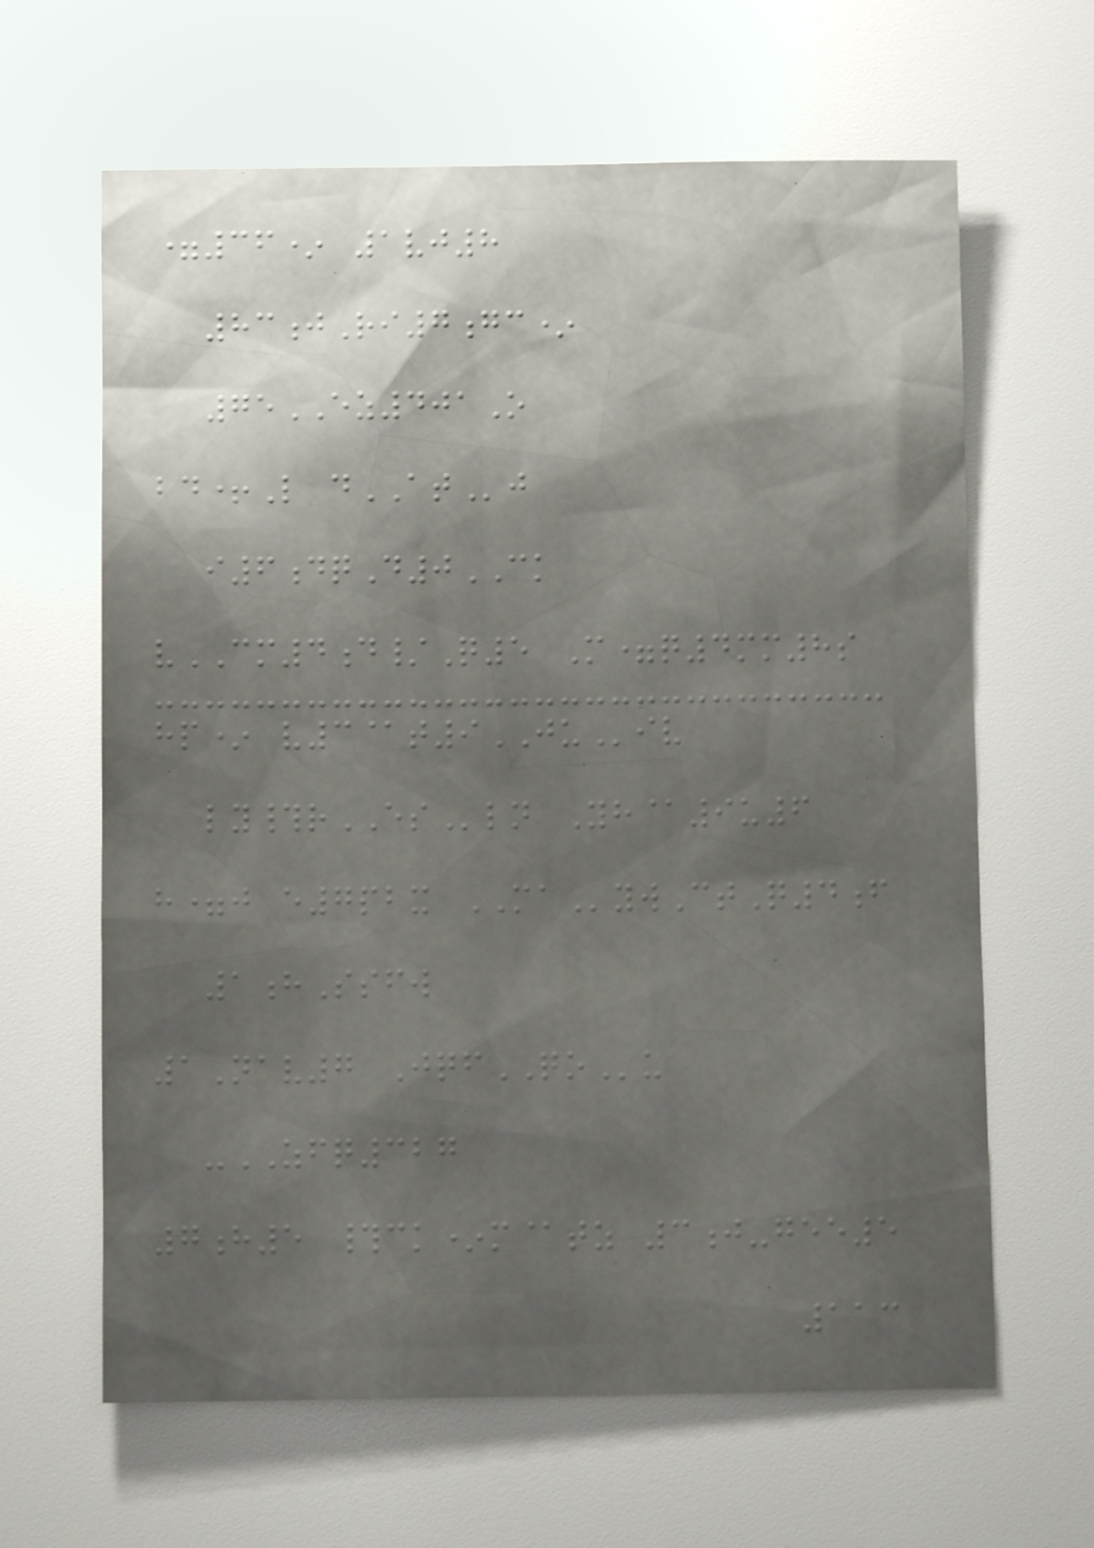=36* 1vj8
83jRi7gc*
75EZ401O
bd+L dATj
i6dqD0CK
vCM4d/Q5 M=q4mm8s
hp* v3@t9JUiv
ly#rESln Yh@9u6
h=j e7pbx MAywCtQ4f
1hSsfw
1Nav7 JqfQOu
-ZFQ327
7h5 #ck*m@tz 3j-gee5
113
